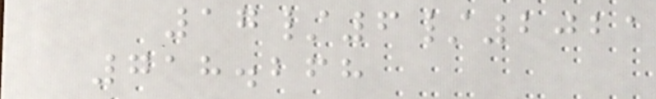17/6/2021
718.268
